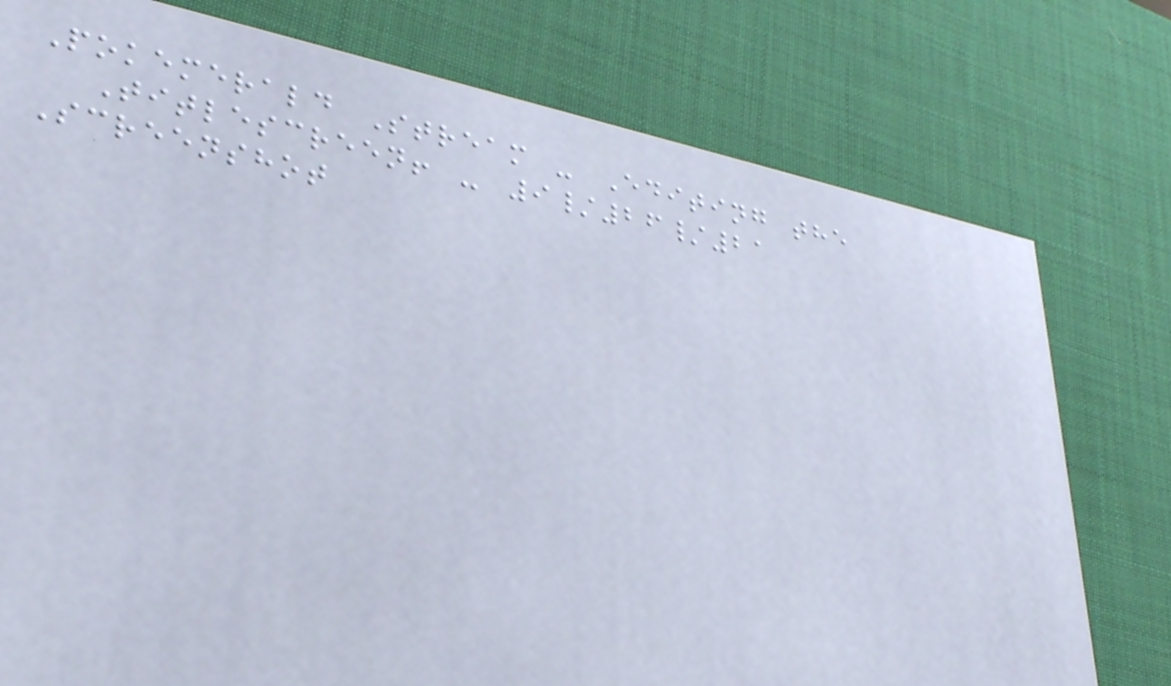Pokemerald Stream - Editing the
Titlescreen! - 9/26/21
Screenshot
